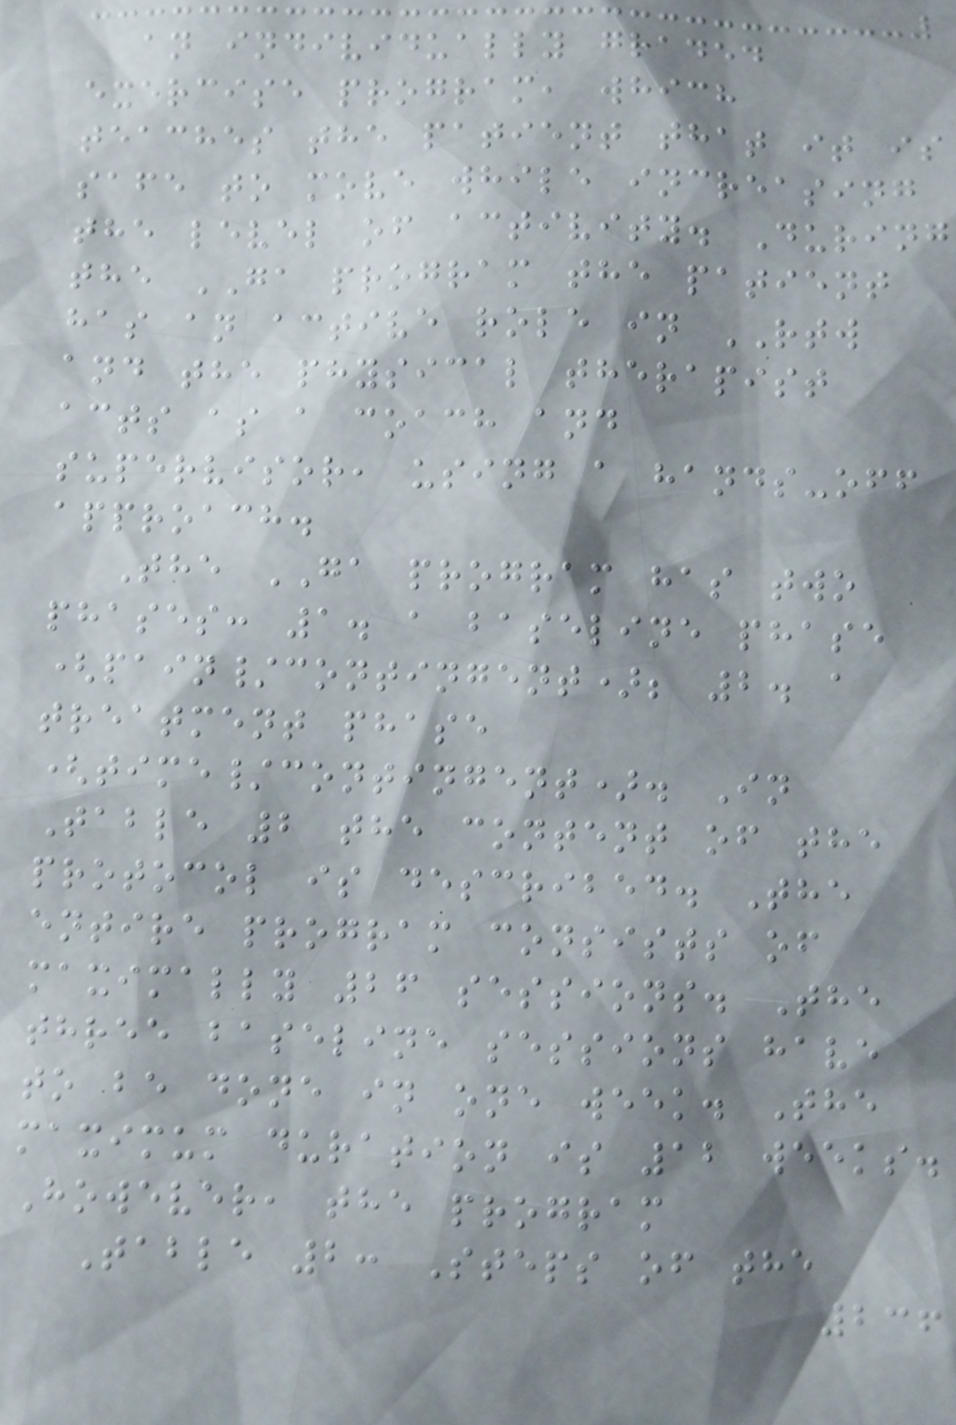an individually graded
exercise program, which
teaches the patient that it is
safe to move while increasing
the level of activity. During
the GA program the patient
has an active role in RTW
and the physical therapist
acts as a coach and
supervisor, using a hands-off
approach.
The GA program has two
phases: 1. a baseline phase
(pain/contingent); 2. a
treatment phase
(time/contingent). In
Table 2 the content of the
protocol is described. The
entire program consists of
maximally 26 sessions. The
three baseline sessions have
to be done in one week. The
maximum duration is 12 weeks.
However, the program
Table 2: Steps of the
236
